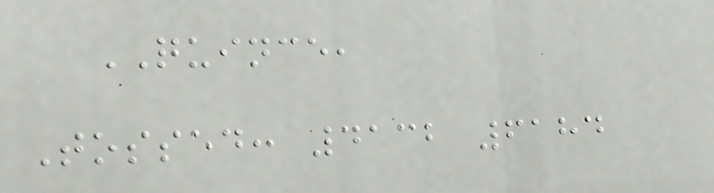QUINCE,
Tossed: 4132 6184
